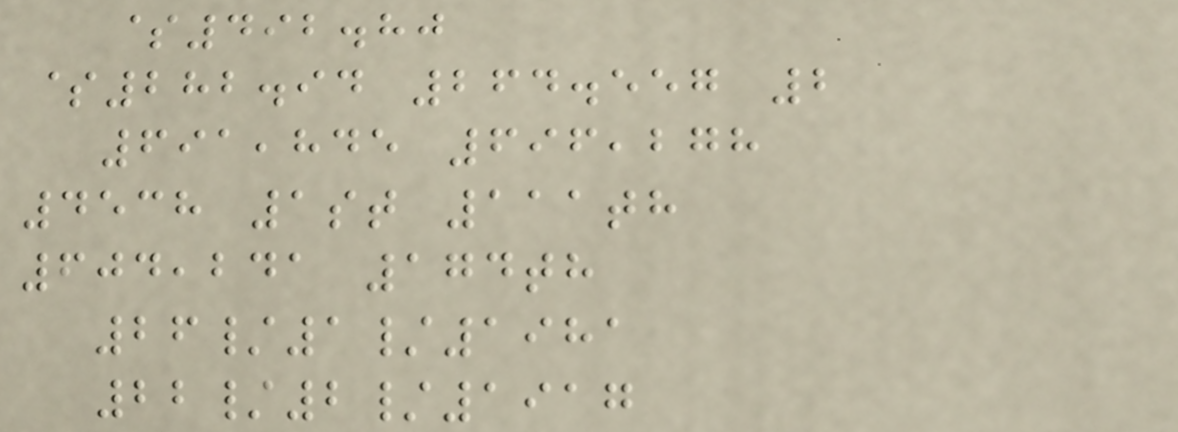$492.80
$282.94 264.557 2
691,845 696,278
4538 1st 111th
604,241 174th
26/1/1981
22/2/1917
